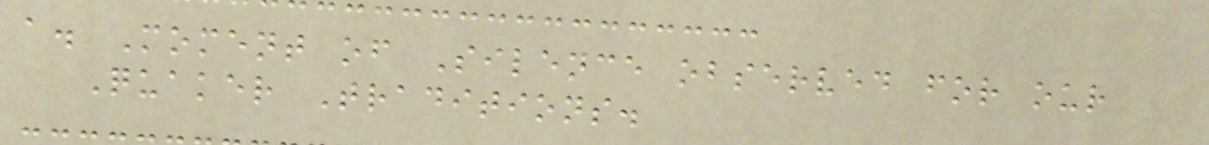a. Moment of Silence observed for our
Quaker Traditions.
